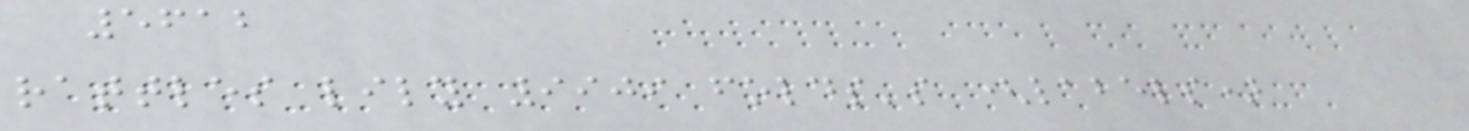5612
rattles lily 9909 folds's (labels)
